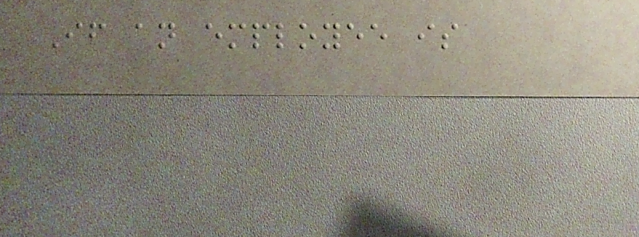If an employee is
